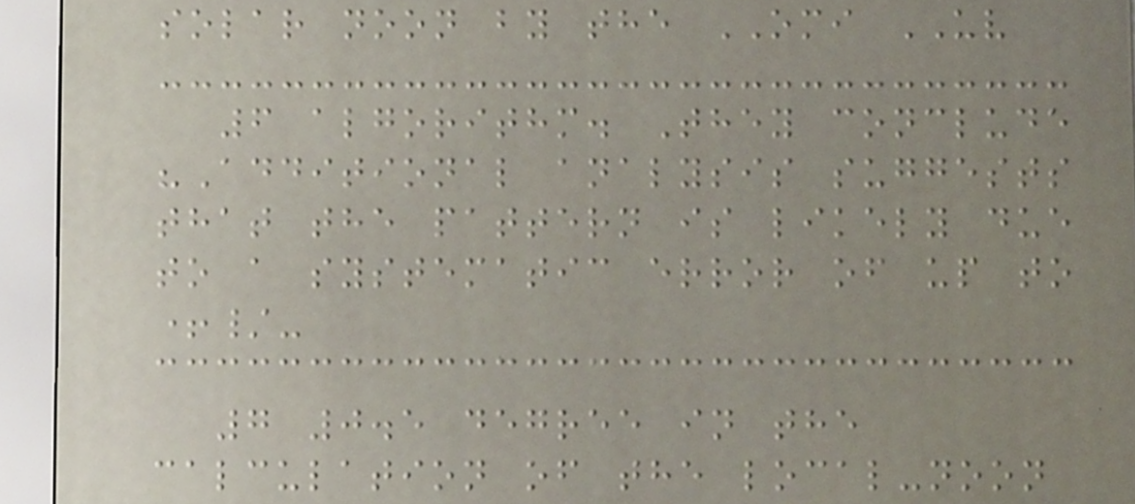solar noon by the OMI UV
6 algorithm. They conclude
"Additional analysis suggests
that the pattern is likely due
to a systematic error of up to
+/-
7 0.5 degree in the
calculation of the local-noon
